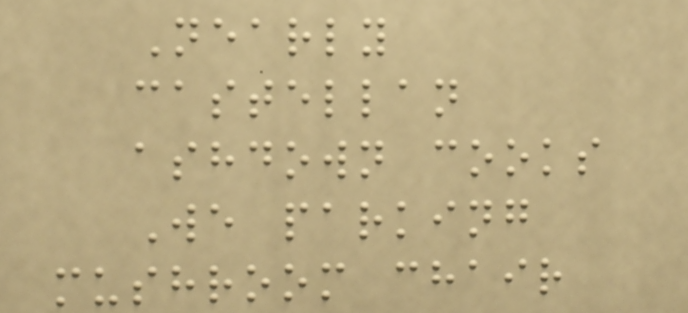Nearly
castellan
ashdown cooks
We parking
mushroom chair
